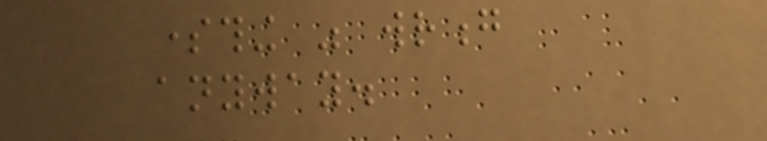something was wrong
anyway.
